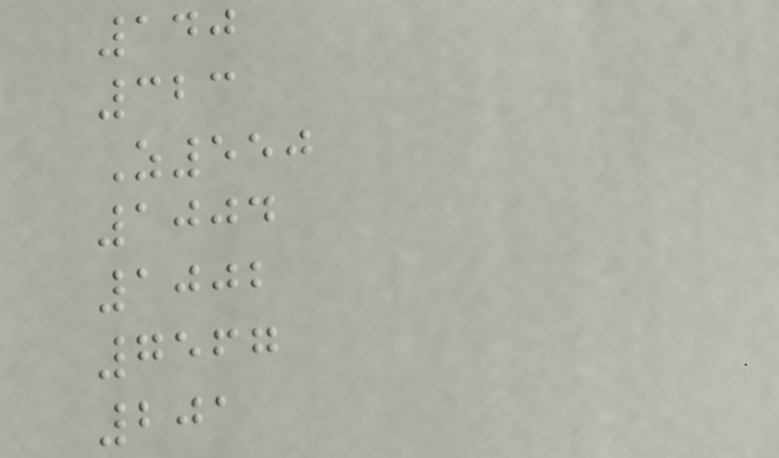140
323
Z550
1004
1002
7567
201
